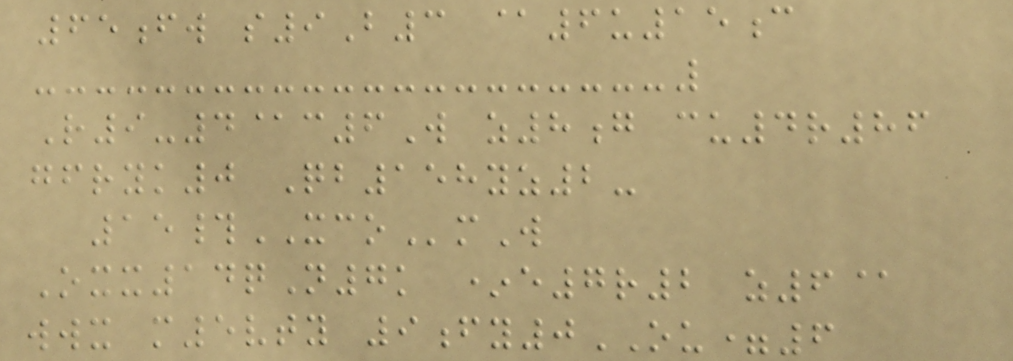65fw s9B3 @6u15c
R9-4@c6W z8g cu4r86
gfryk0 Qb158yz2-
15#XCOmW
Oxx14qN7k *e7r2 z6@
wwx m5vty 9fy0OU=6
